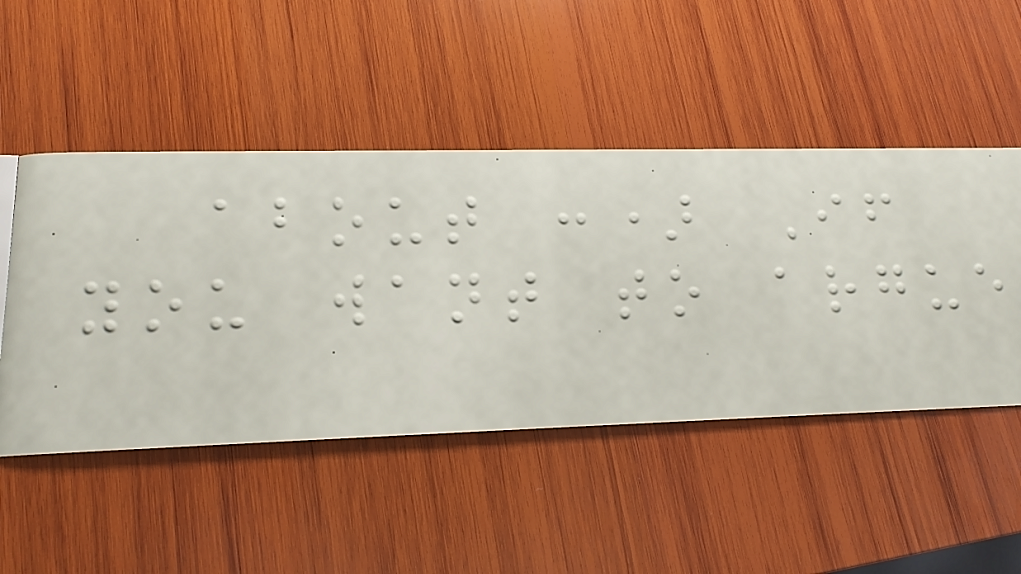about :) If
you want to argue
